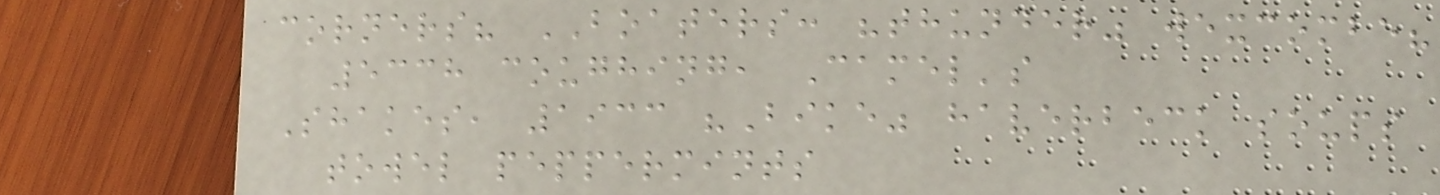corners? BOATERS: "thunder" wexcombe?
5338 coughing, Camel's
Shakes, 1933 "Bike" haverbeck soups
towel peppermints
